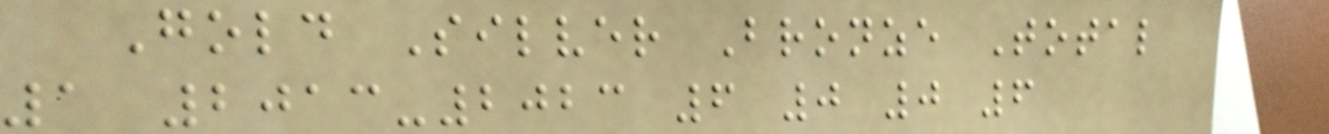Gold Silver Bronze Total
1 2013-2023 6 0 0 6
